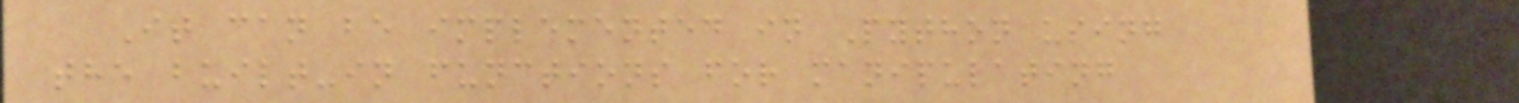It can be implemented in Python using
the built-in functions for manipulating
